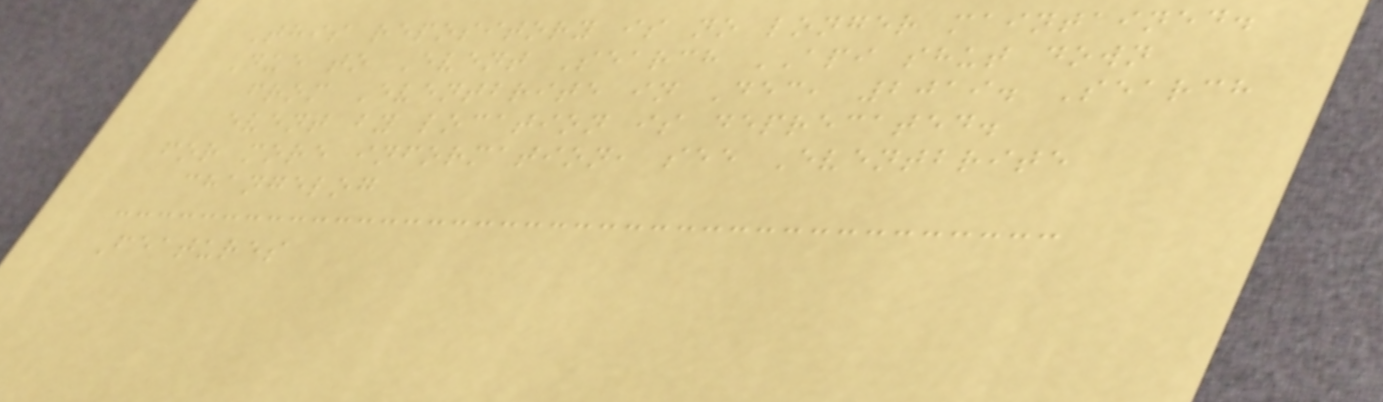This repository is no longer maintained.
Due to Event Search API shut down
from Eventbrite in Dec, 2019. Search
event by location is deprecated.
for more information, see Eventbrite
changelog
Features
